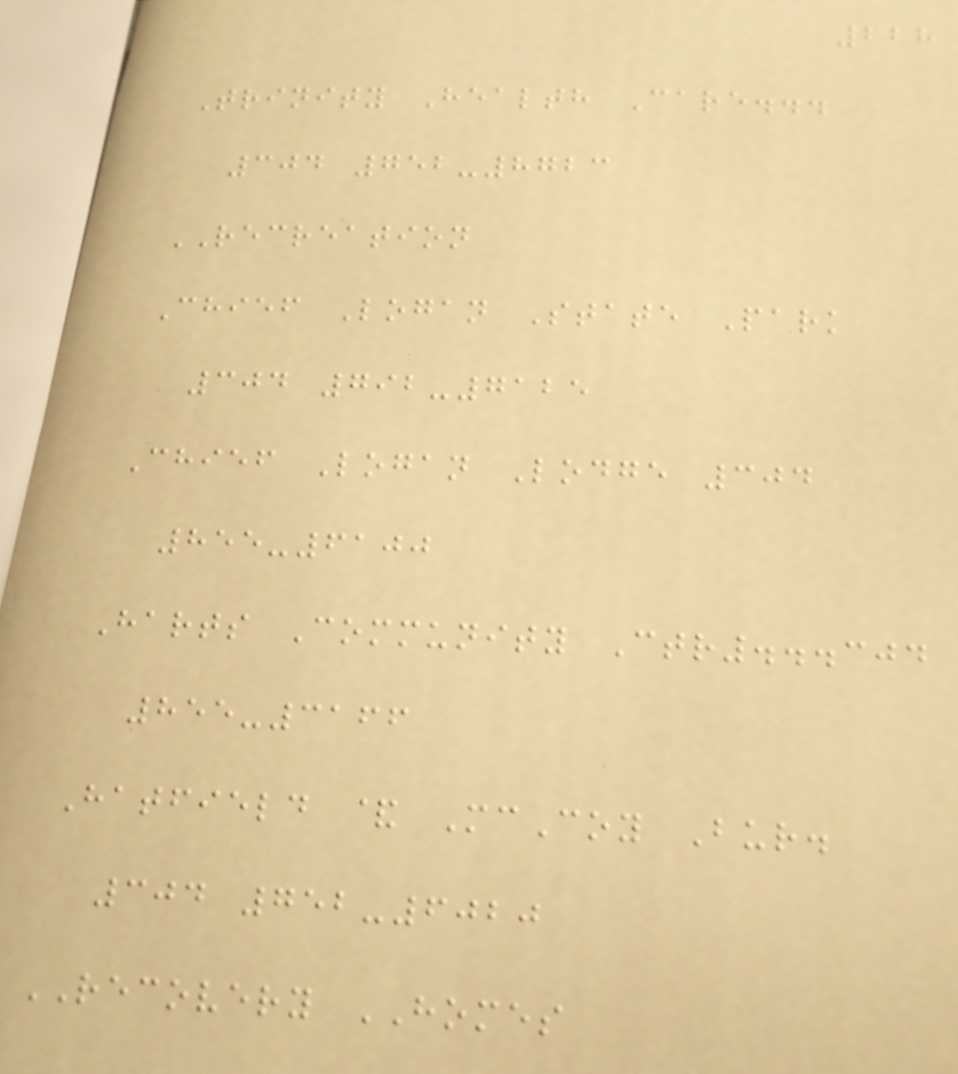228
Trinity Health Care...
304 752-8723
RECREATION
Chief Logan State Park
304 792-7125
Chief Logan Lodge 304
855-6100
Harts Community Ctr...304
855-3166
Hatfield & McCoy Bur.
304 752-6020
RECOVERY HOMES
